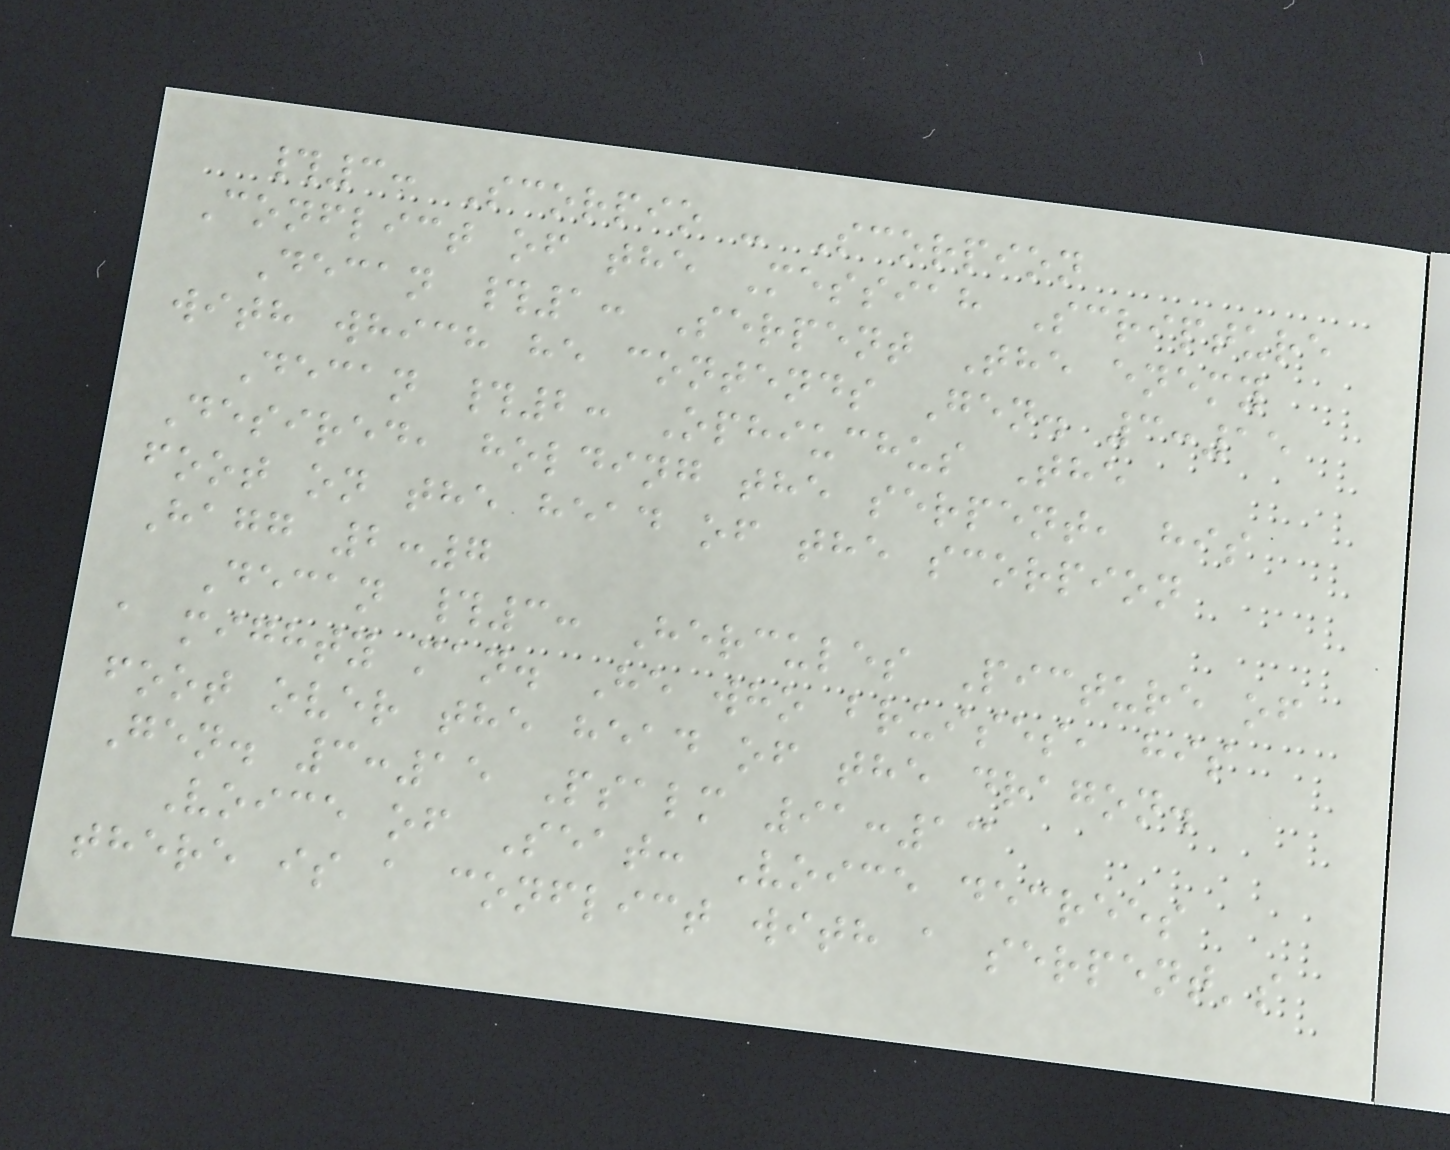#3: Scorpio - Scorpion
Conflict of the Messiah Scripture
Decan #1: Serpent The enemy
with which he contends Gen. 3:15
Decan #2: Ophiuchus The
Desired, holding the serpent, his
foot on the head of the scorpion
Hagg 2:7
Decan #3: Hercules Picture of
a mighty man. He who bruises, his
foot over the head of the dragon.
Gen. 3:15 Psalm 91:13
Voice of Seat: Voice decrees
there is a conflict with a serpent's
